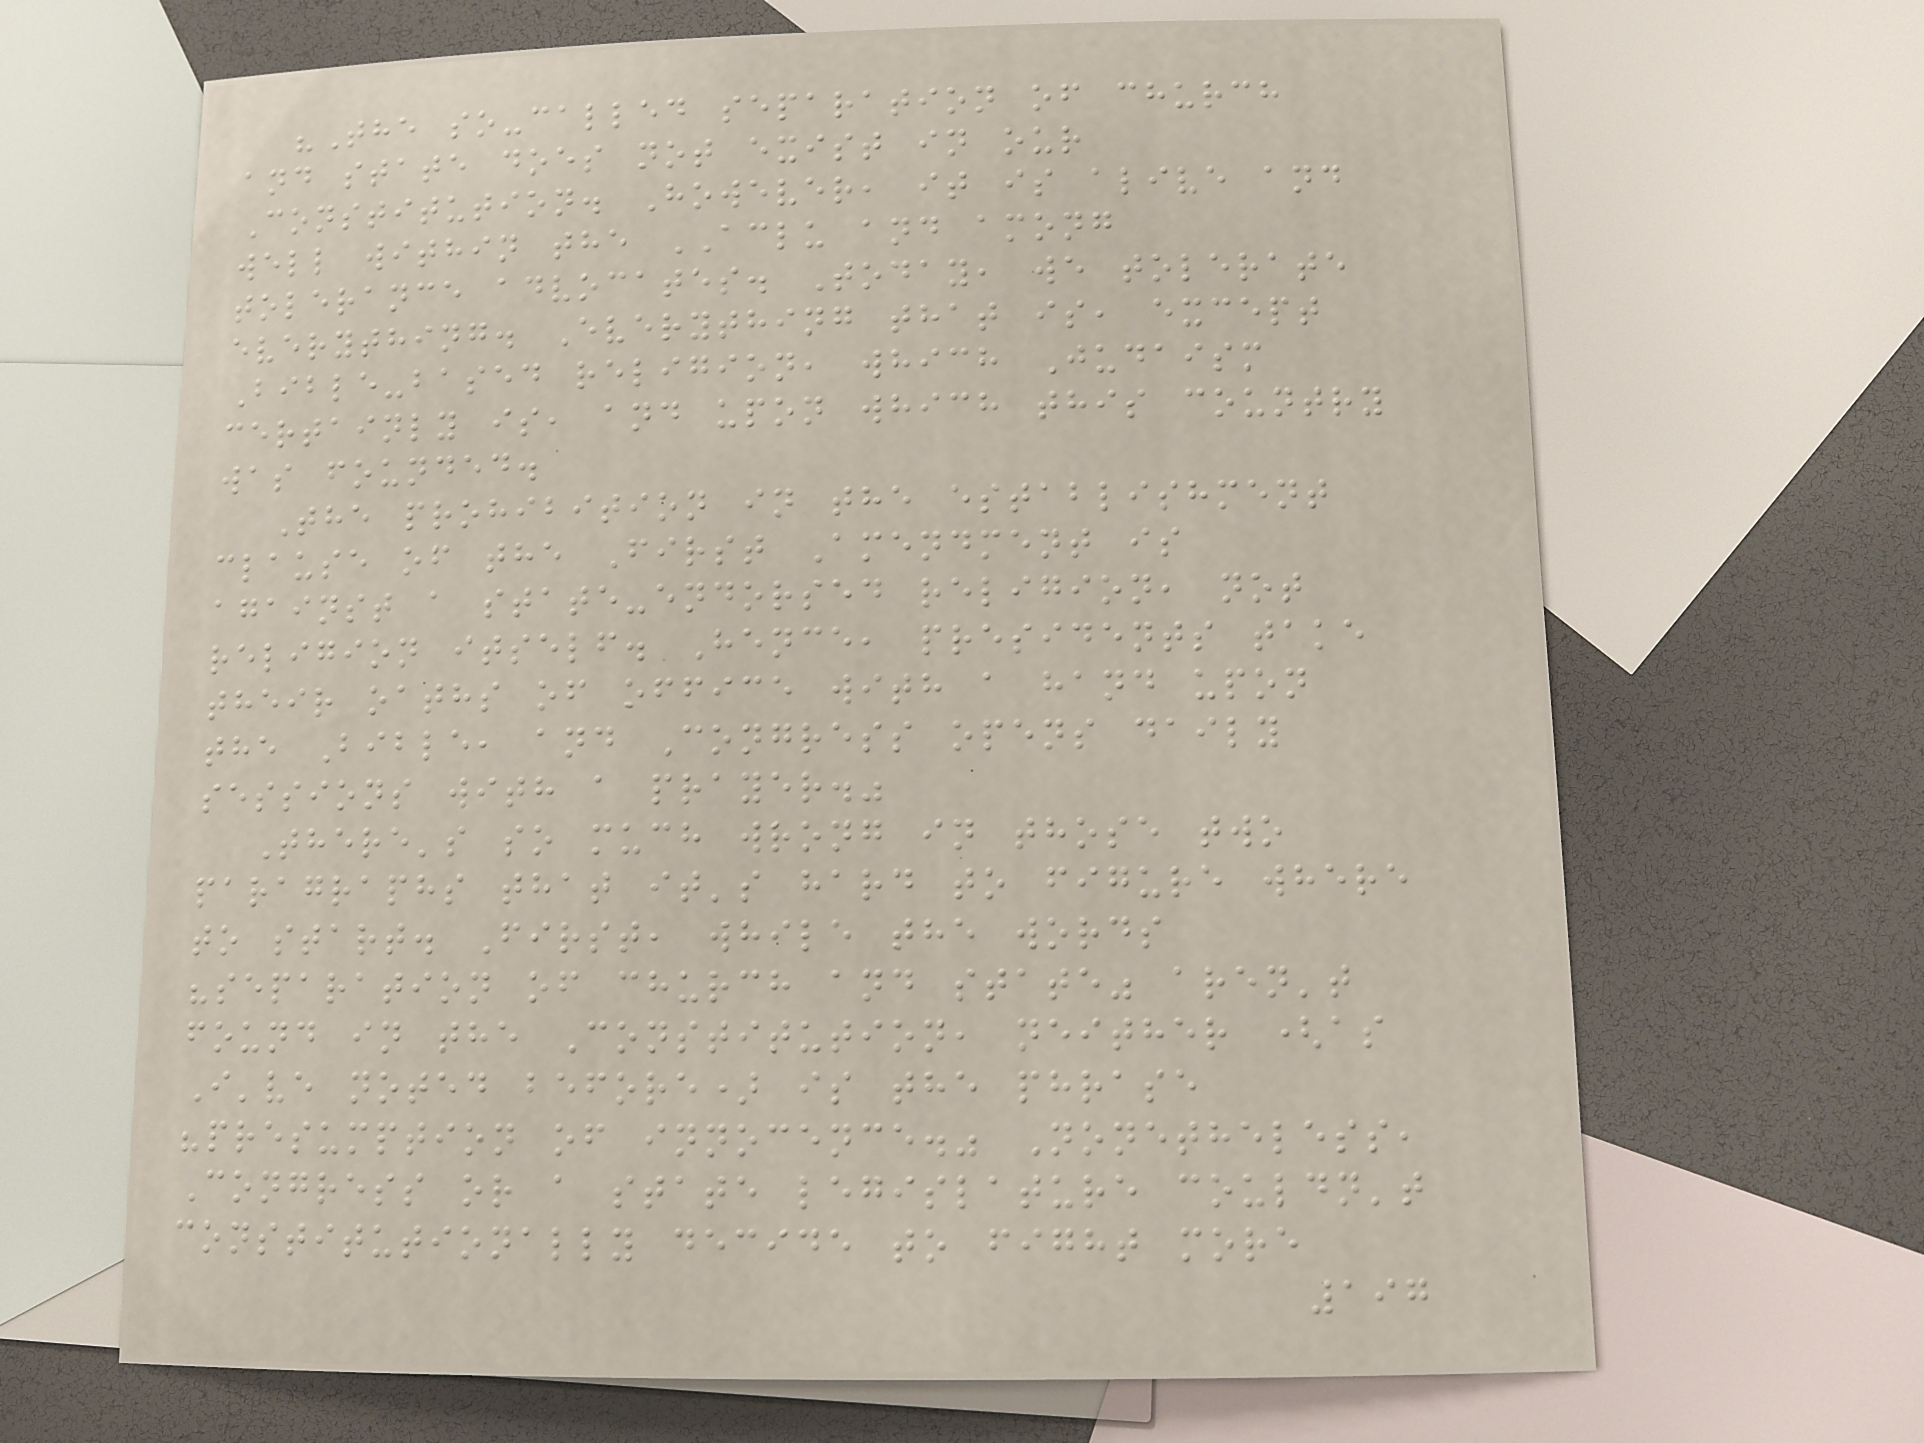"The so-called separation of church
and state does not exist in our
Constitution. However, it is alive and
well within the ACLU and among
tolerance advocates. Today, we tolerate
everything. Everything that is, except
Bible-based religion, which Judaism
certainly is, and upon which this country
was founded.
The prohibition in the establishment
clause of the First Amendment is
against a state-endorsed religion, not
religion itself. Hence, presidents take
their oaths of office with a hand upon
the Bible, and Congress opens daily
sessions with a prayer."
There's so much wrong in those two
paragraphs that it's hard to figure where
to start. First, while the words
"separation of church and state" aren't
found in the Constitution, neither (as
I've noted before) is the phrase
"presumption of innocence." Nonetheless,
Congress or a state legislature couldn't
constitutionally decide to fight more
197
